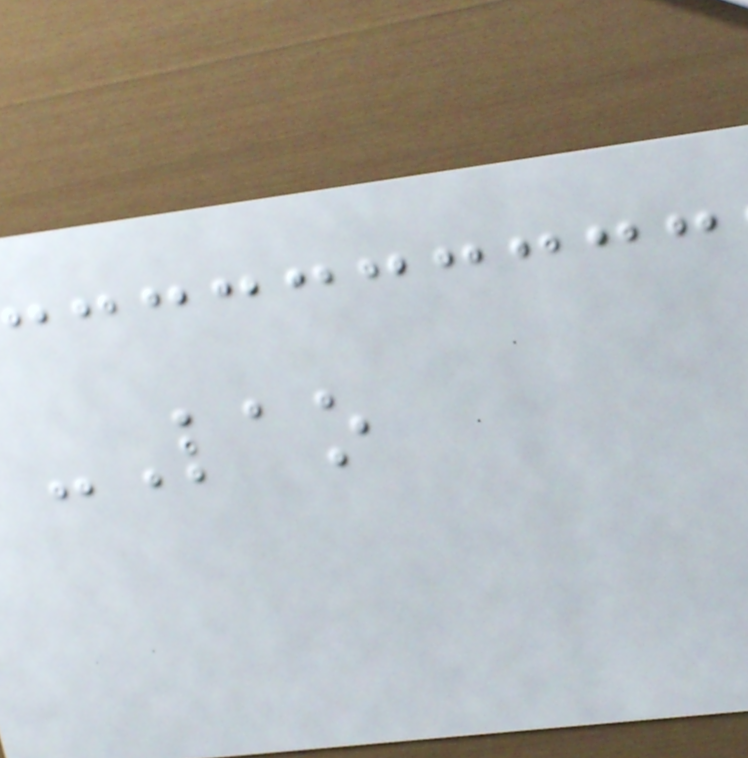-Lao
